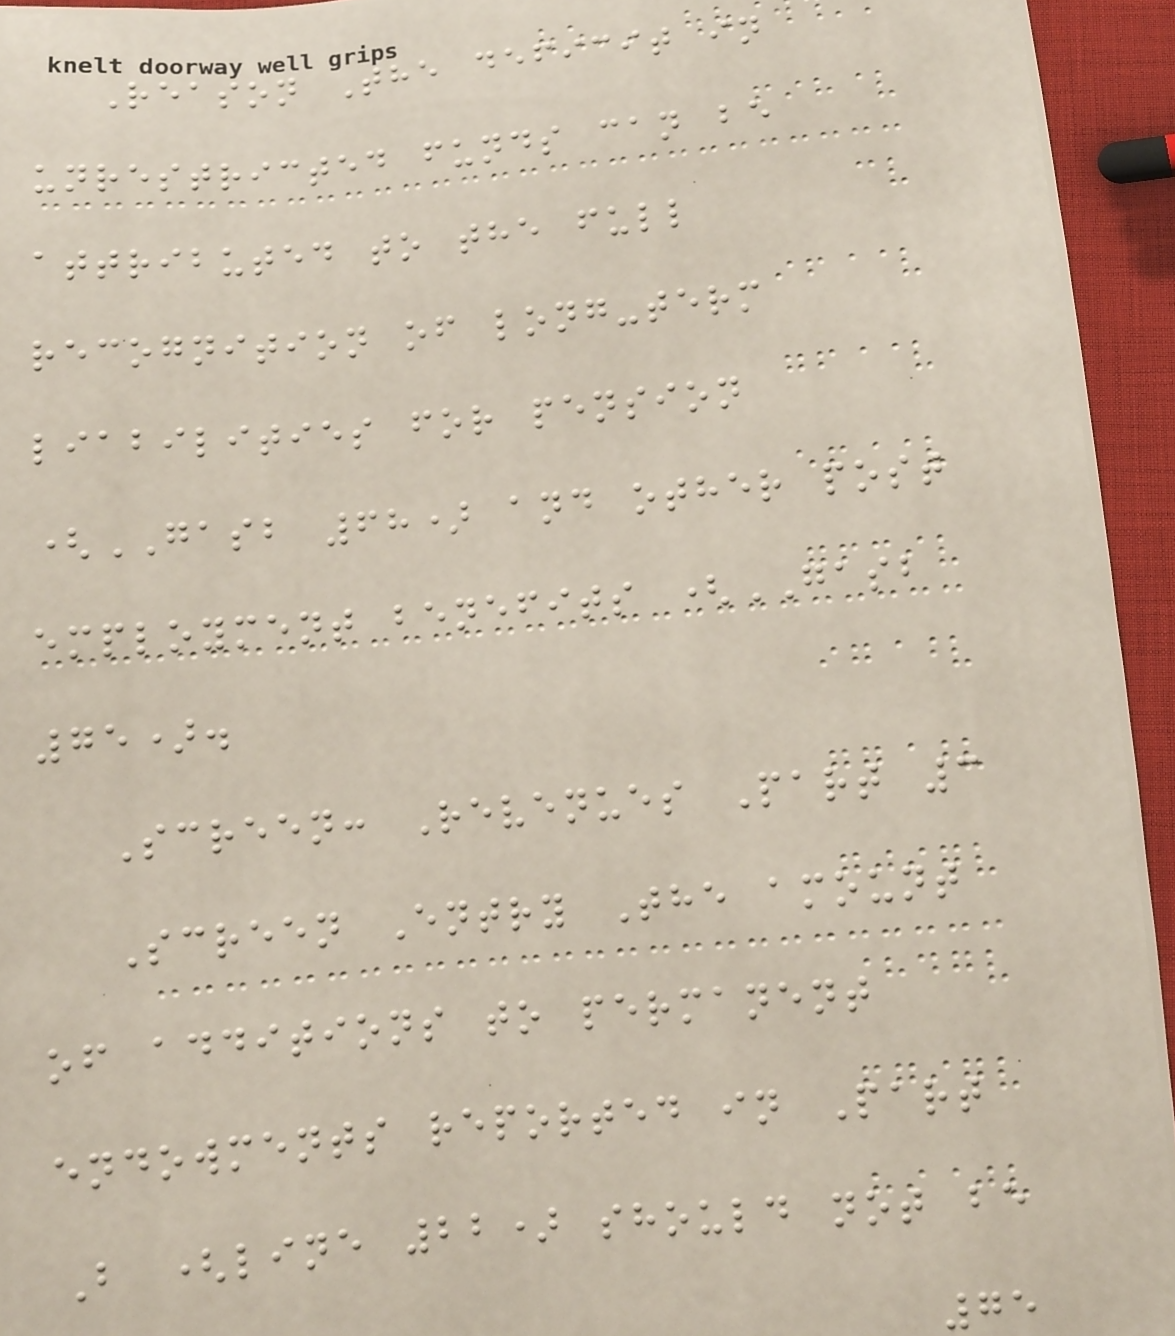Reason The deficit in
unrestricted funds can be
attributed to the full
recognition of long-term
liabilities for pension
(GASB 68) and other post
employment benefits (GASB
75).
Screen: Revenues Part 3
Screen Entry The amount
of additions to permanent
endowments reported in Part
B (line 22) should not be
75
